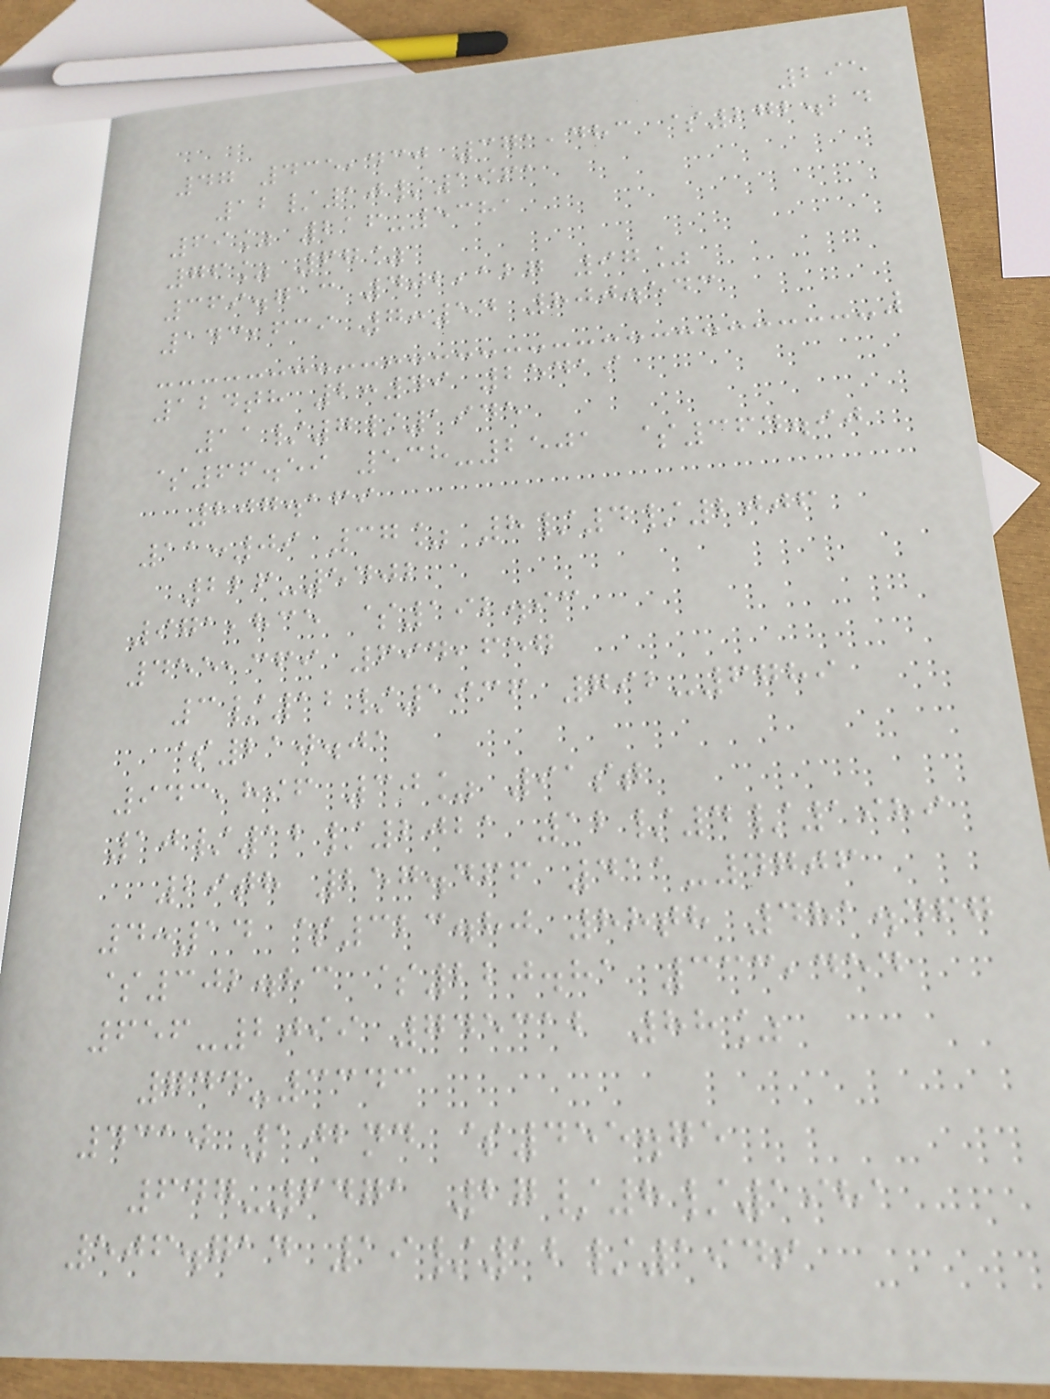295
47 435,430 371,483 $272.24
12/10/1961
69% 216-5381
76% 67%
369.713 402,127 97%
143,639 7:54 800.543
124th 2:49 25419
11/7/1945
$66.59 538-2501 $364.90
807.169
11:09 37% 8/4/2006
226-5402
971,835 $192.93
455,369 694,657
3/12/1936 792-6789
$210.01
943,896 30% 91st
10/12/2021 12/4/1989
29th 257.466 411-4706
4:14 $323.80 88th 481.467
$302.83 $220.81 333,454
656-2099 745312 88%
744-3343
4310 102nd $455.75
647-6471 27/8/1981
506.714 19/12/1949
